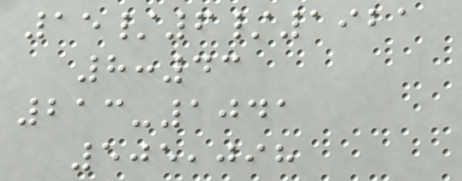15/6/1921
8:43
213-1041
505,098
